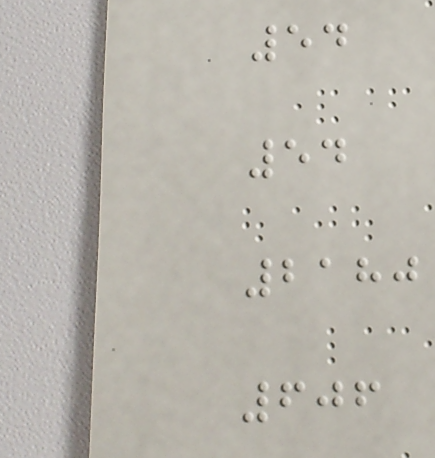54
54
2180
606
